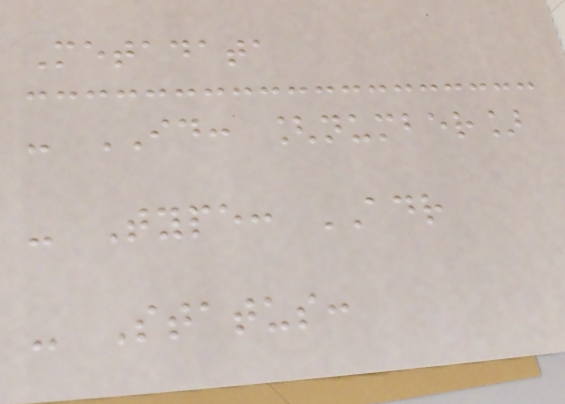Metadata
- ID: [number]
- Type: ADR
- Status:
